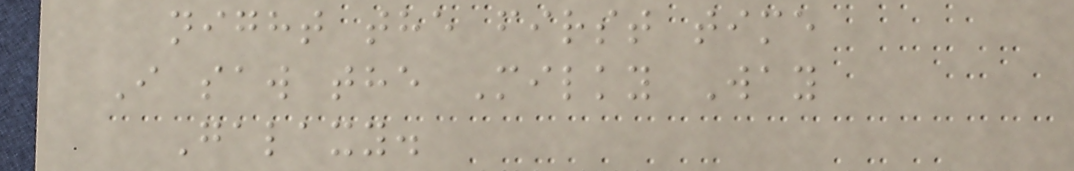night the first time
I saw the Milky Way
Galaxy.
